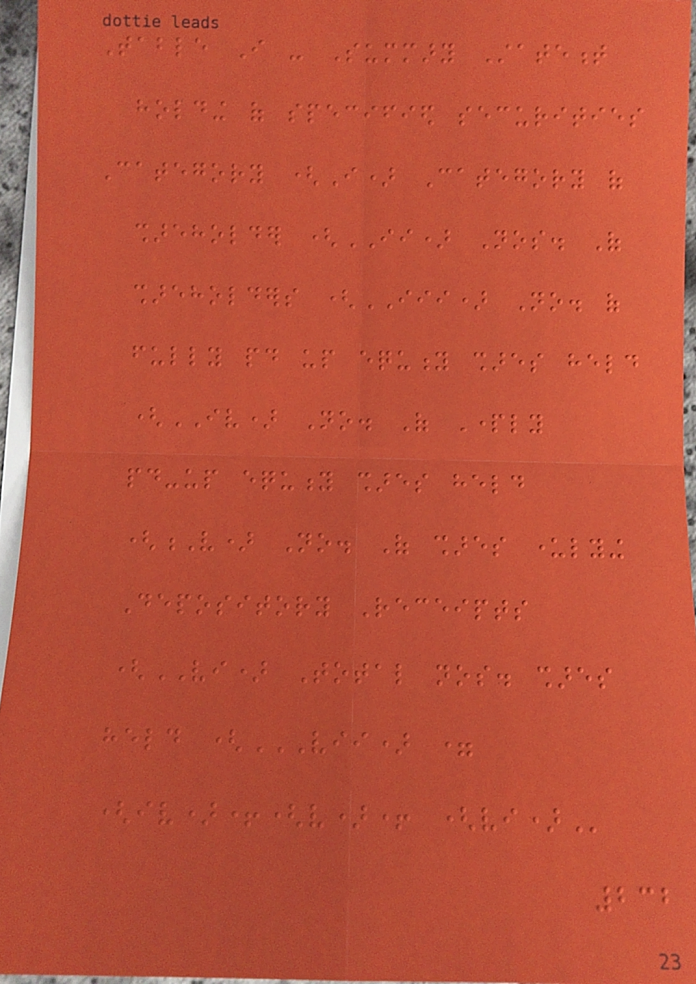Table I - Summary Statement
holding of specified securities
Category (I) Category of
shareholder (II) Nos. Of
shareholders (III) No. of
fully paid up equity shares held
(IV) No. Of Partly
paid-up equity shares held
(V) No. Of shares underlying
Depository Receipts
(VI) Total nos. shares
held (VII) =
(IV)+(V)+ (VI)
232
